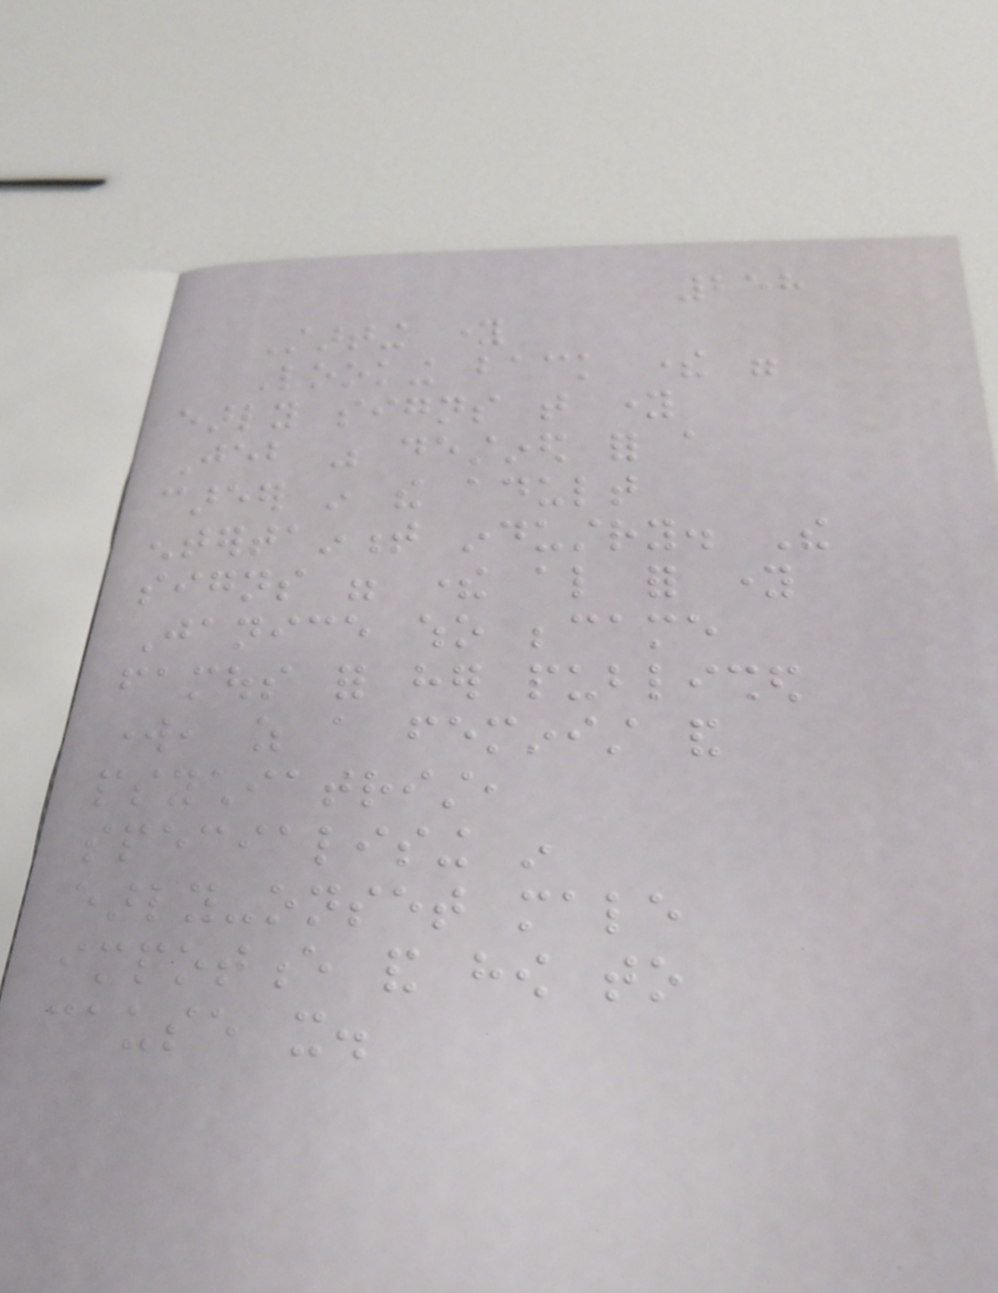258
Starting young
Looking back there were
early signs that young
Jeb was destined for a
career in the adult
entertainment industry. The
signs were there also for young
Janice who became
famous for her published
work, as a feminist and
psychiatrist,
specialising in
early-onset male
impotence and how to
cause it.
